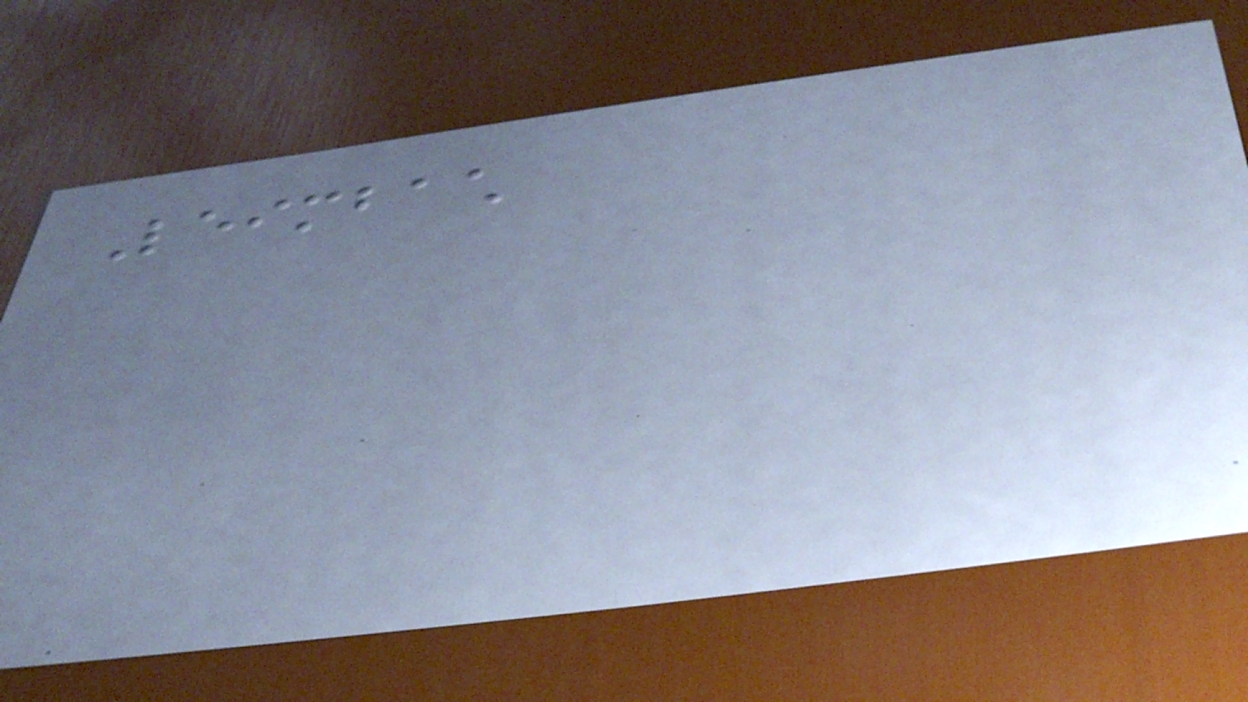Leimbach
